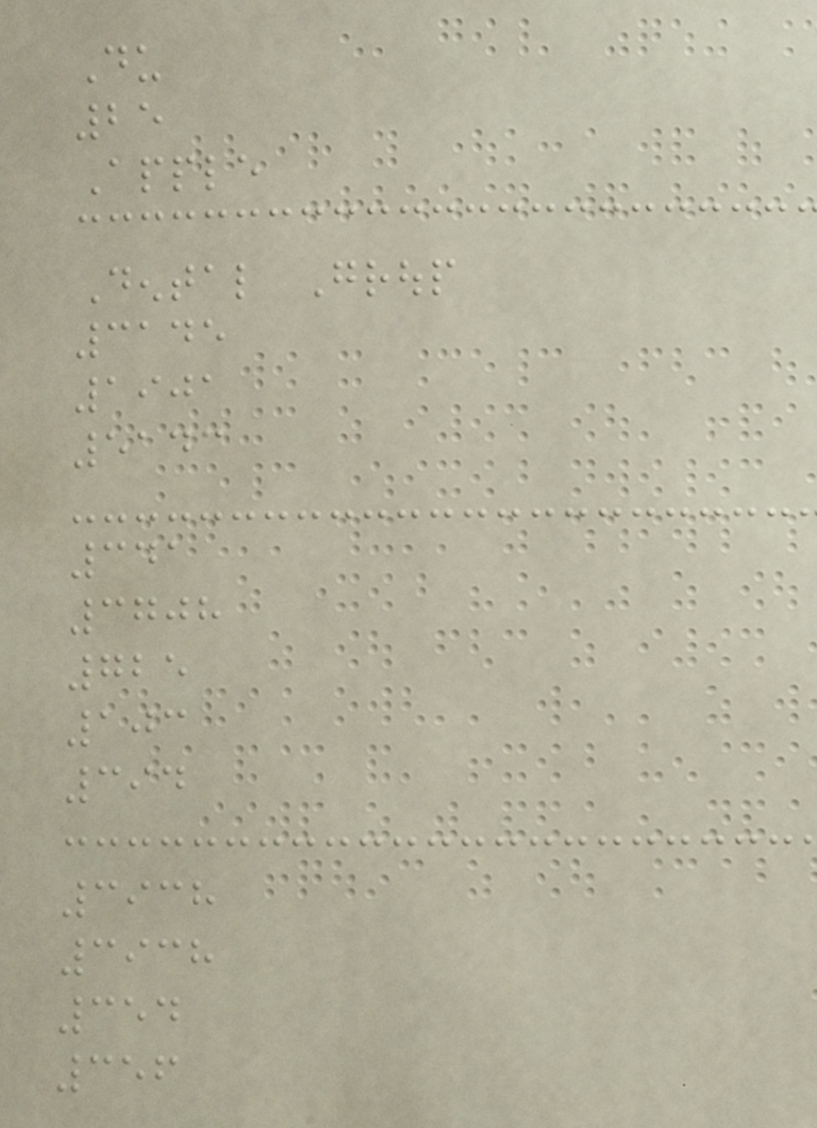Du
25
Apple
Dental Group
3145
1901
5143
341
3708
725
103
394
3938
3938
354
356
